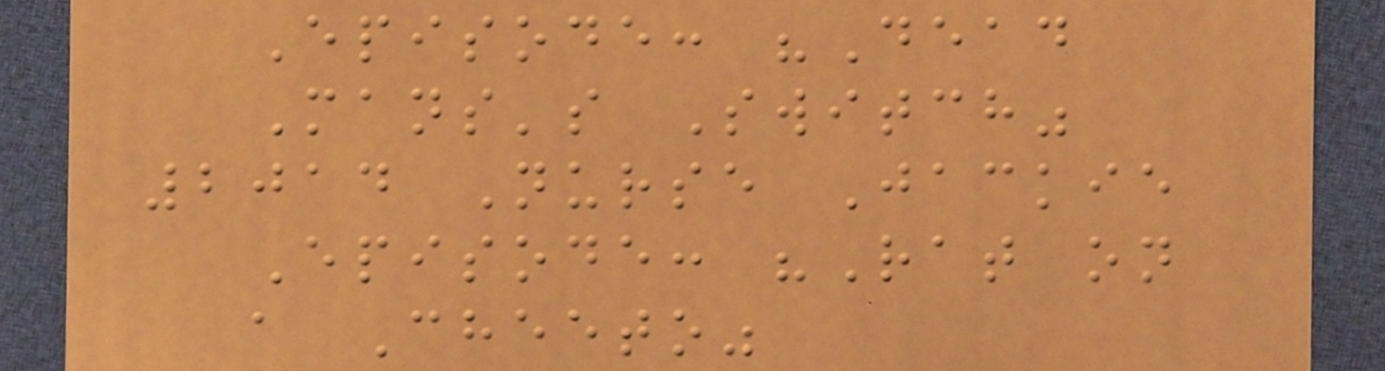Episode: "Dead
Mans's Switch"
2014 Nurse Jackie
Episode: "Rat on
a Cheeto"
